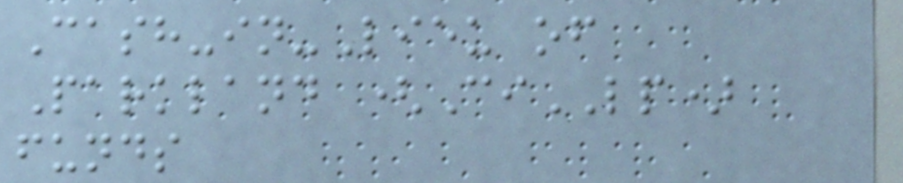Cash-in-Lieu of
Parkland (CiLP)
funds
